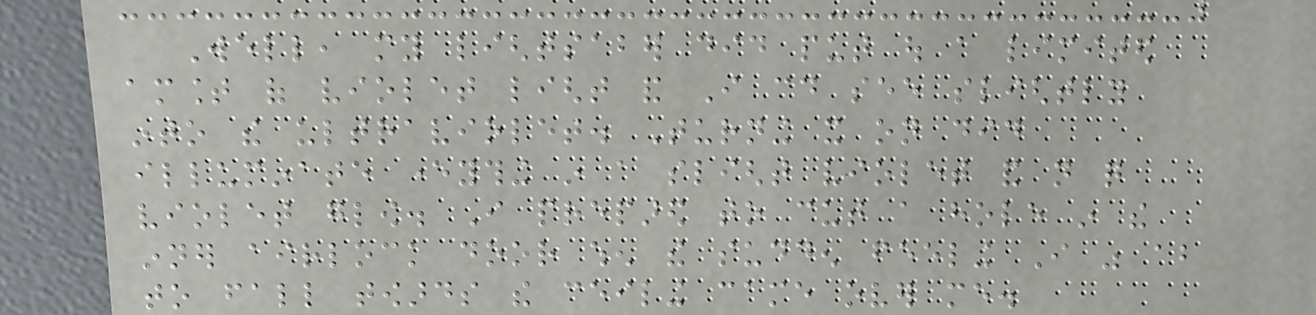Well, my lightsaber did put out a limited
amount of violet light and I could see slightly
into the ultraviolet. Turning it on did
illuminate everything in a slight violet and not quite
violet glow. I prepared to cut a hole in the
inner airlock door when the sudden feeling I was about
to fall towards the ceiling came over me.
